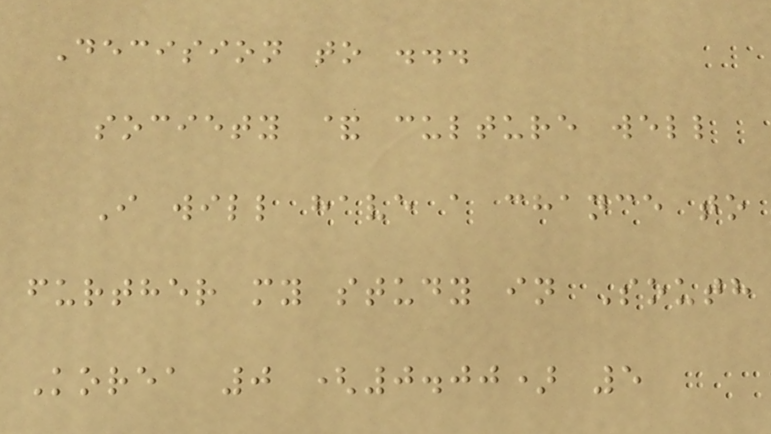Decision to ...
society & culture well
I will have a chance to
further my study in South
Korea 0 (0.00) 5
